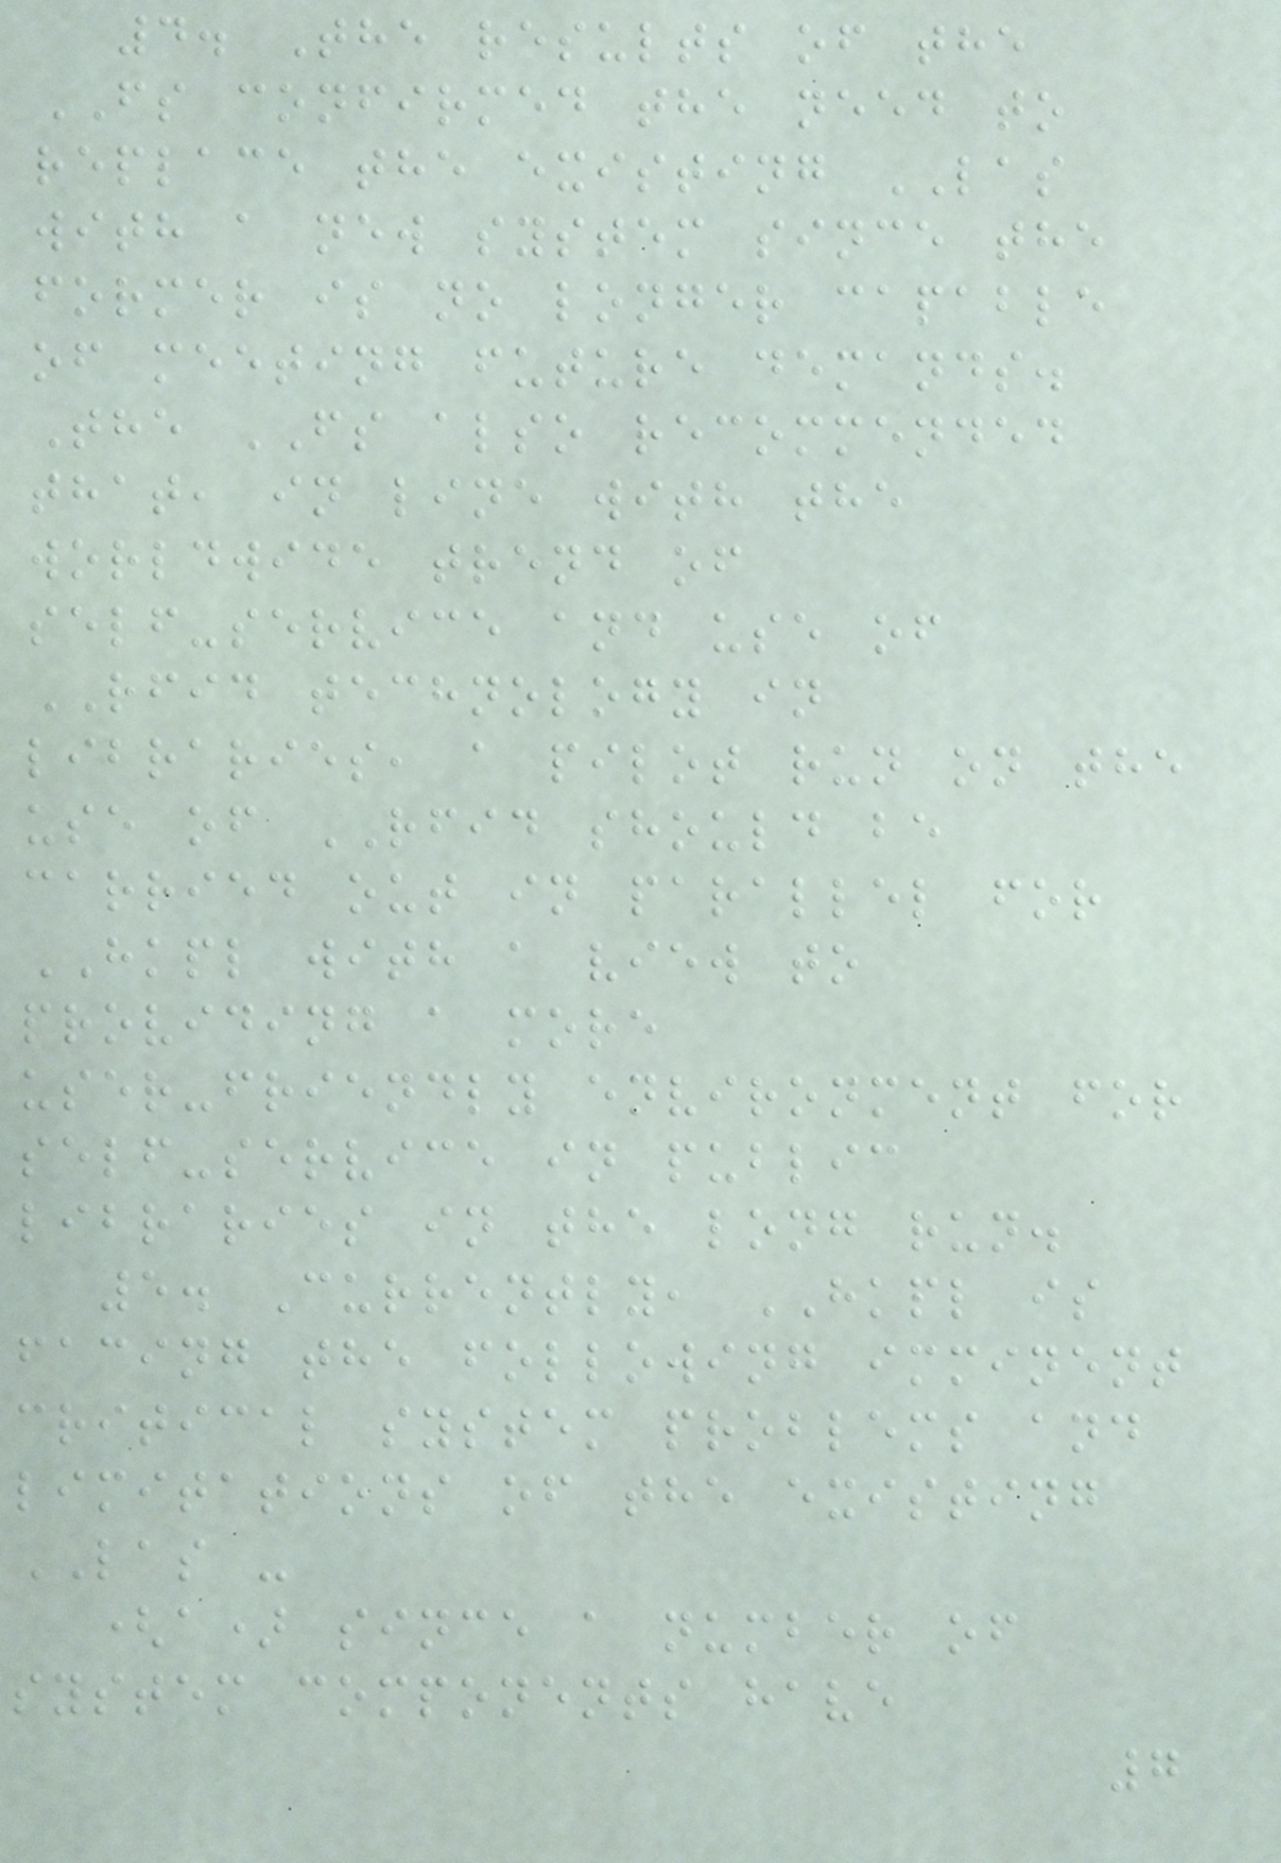4. The results of the
FS confirmed the need to
replace the existing LAS
with a new system since the
former is no longer capable
of meeting future demands.
The FS also recommended
that, in line with the
worldwide trend of
self-service and use of
RFID technology in
libraries, a pilot run on the
use of RFID should be
carried out in parallel for
HKPL with a view to
providing a more
user-friendly environment for
self-service in public
libraries in the long run.
5. Currently, HKPL is
facing the following imminent
critical system problems and
limitations of the existing
LAS -
(a) since a number of
system components have
7
